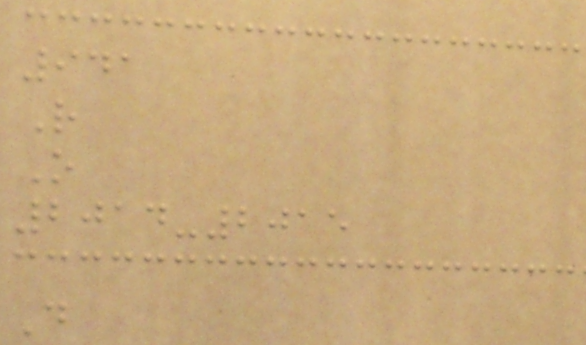941
R
O
2014-2015
D
